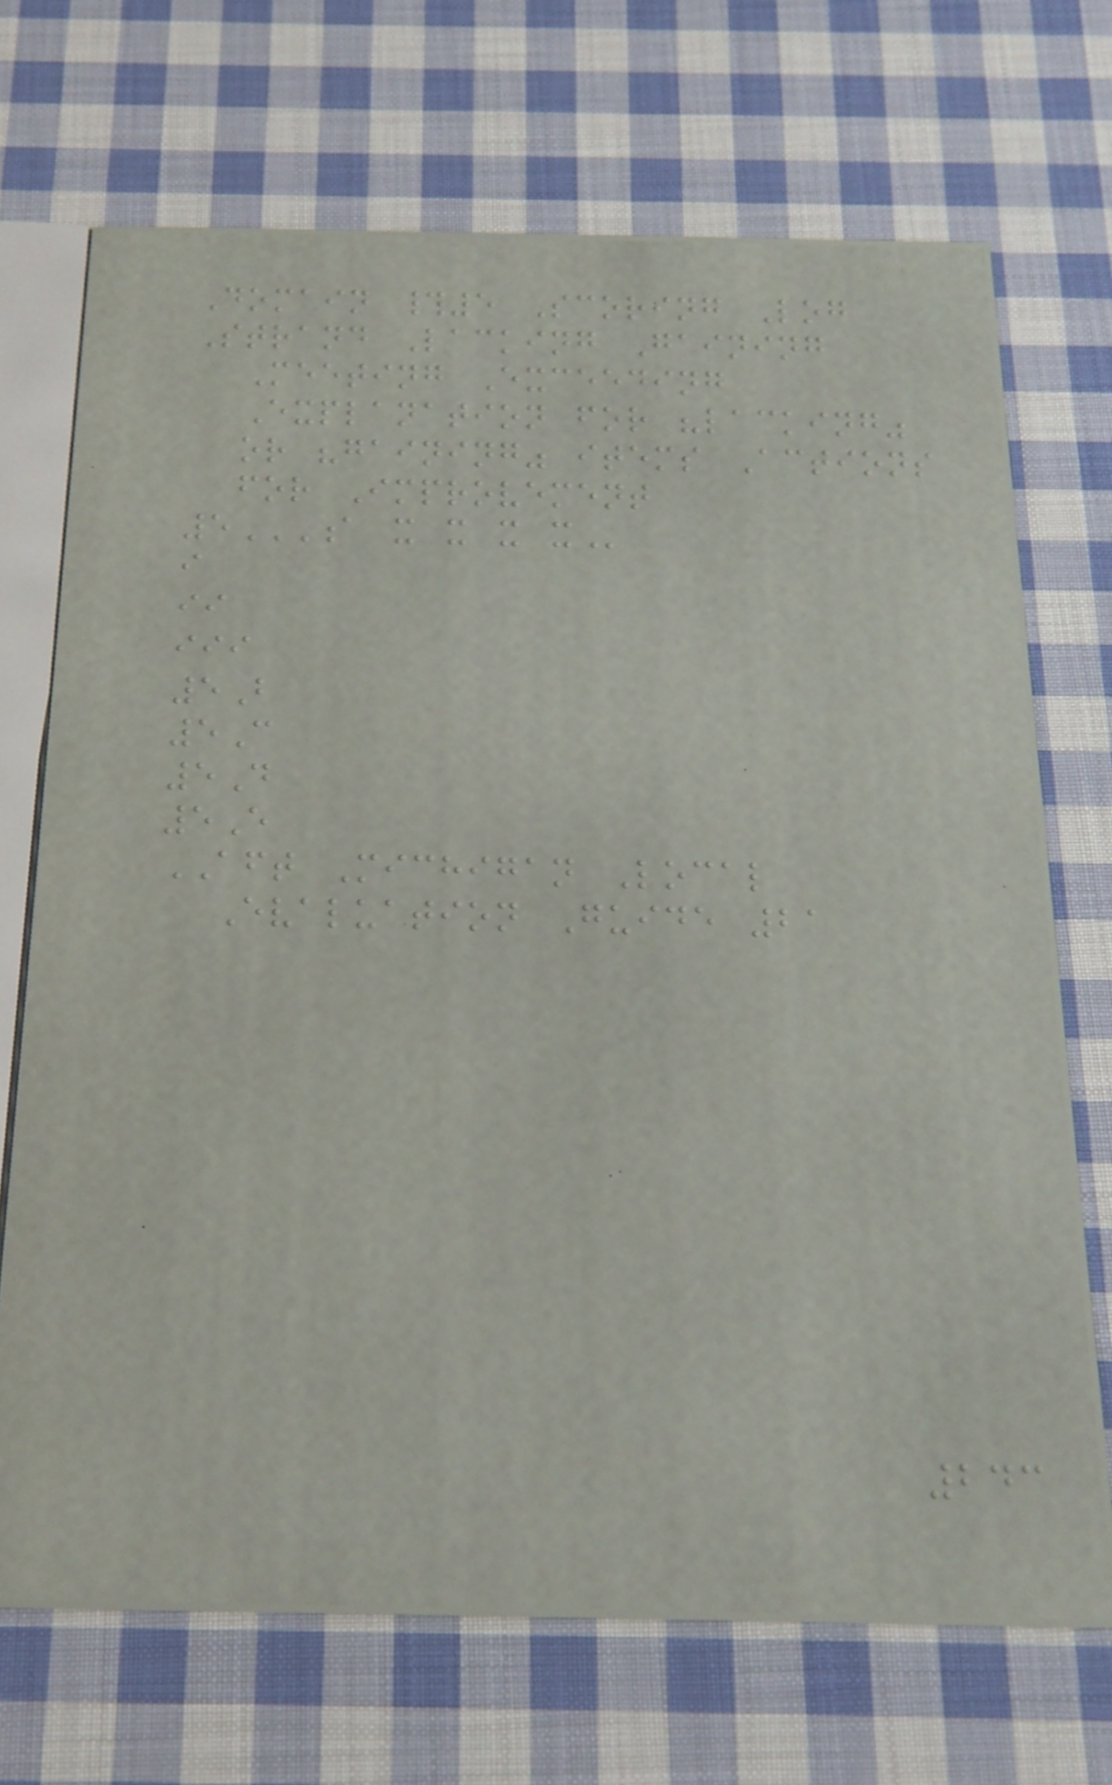Domain #5 Scoring Log
Strand Lacking Gaining
Meeting Exceeding
Explanation for "lacking"
or "gaining" items Actions
for Improvement
5A X X X X
i
ii
iii
5B
5C
5D
5E
AFT Michigan Local
Evaluation Guide 21
243
